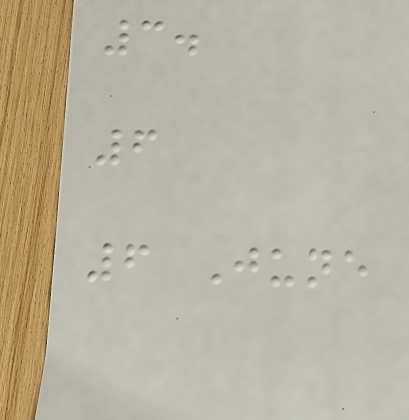3.
6
6 June
